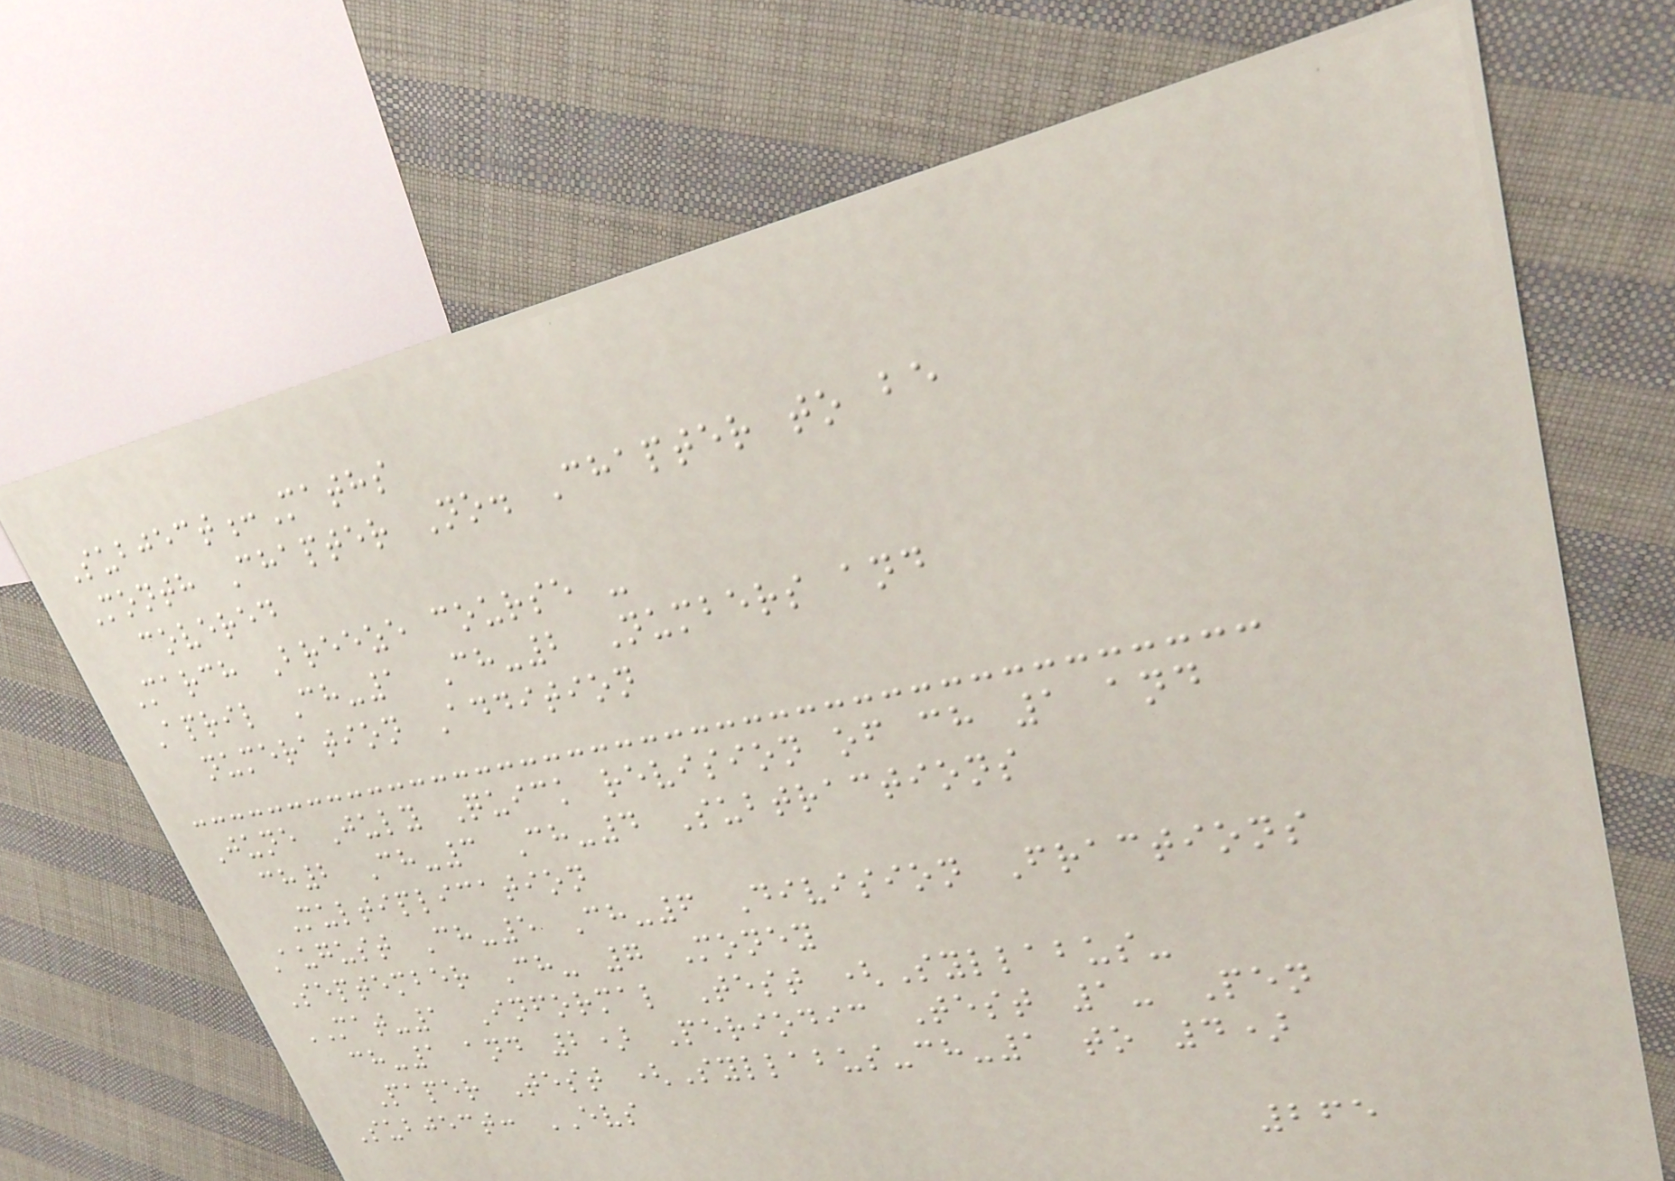Subject:Maths
Month Chapter No. Chapter to be
covered
March Breeze course -
April Ch-1 Ch-2 Numbers and
numeration Addition
June July Quick revision of ch 1 and
ch2 Ch-3 Ch-4 Subtractions
Multiplication
August Ch-5 Ch-6 Division Fractions
September Ch- 7 Money
MAT-1 Informal Test (Syllabus-
ch-1 and 2) Periodic Test 1- Pen
Paper Test (Syllabus-ch-1 to 4)
Subject: EVS
265
